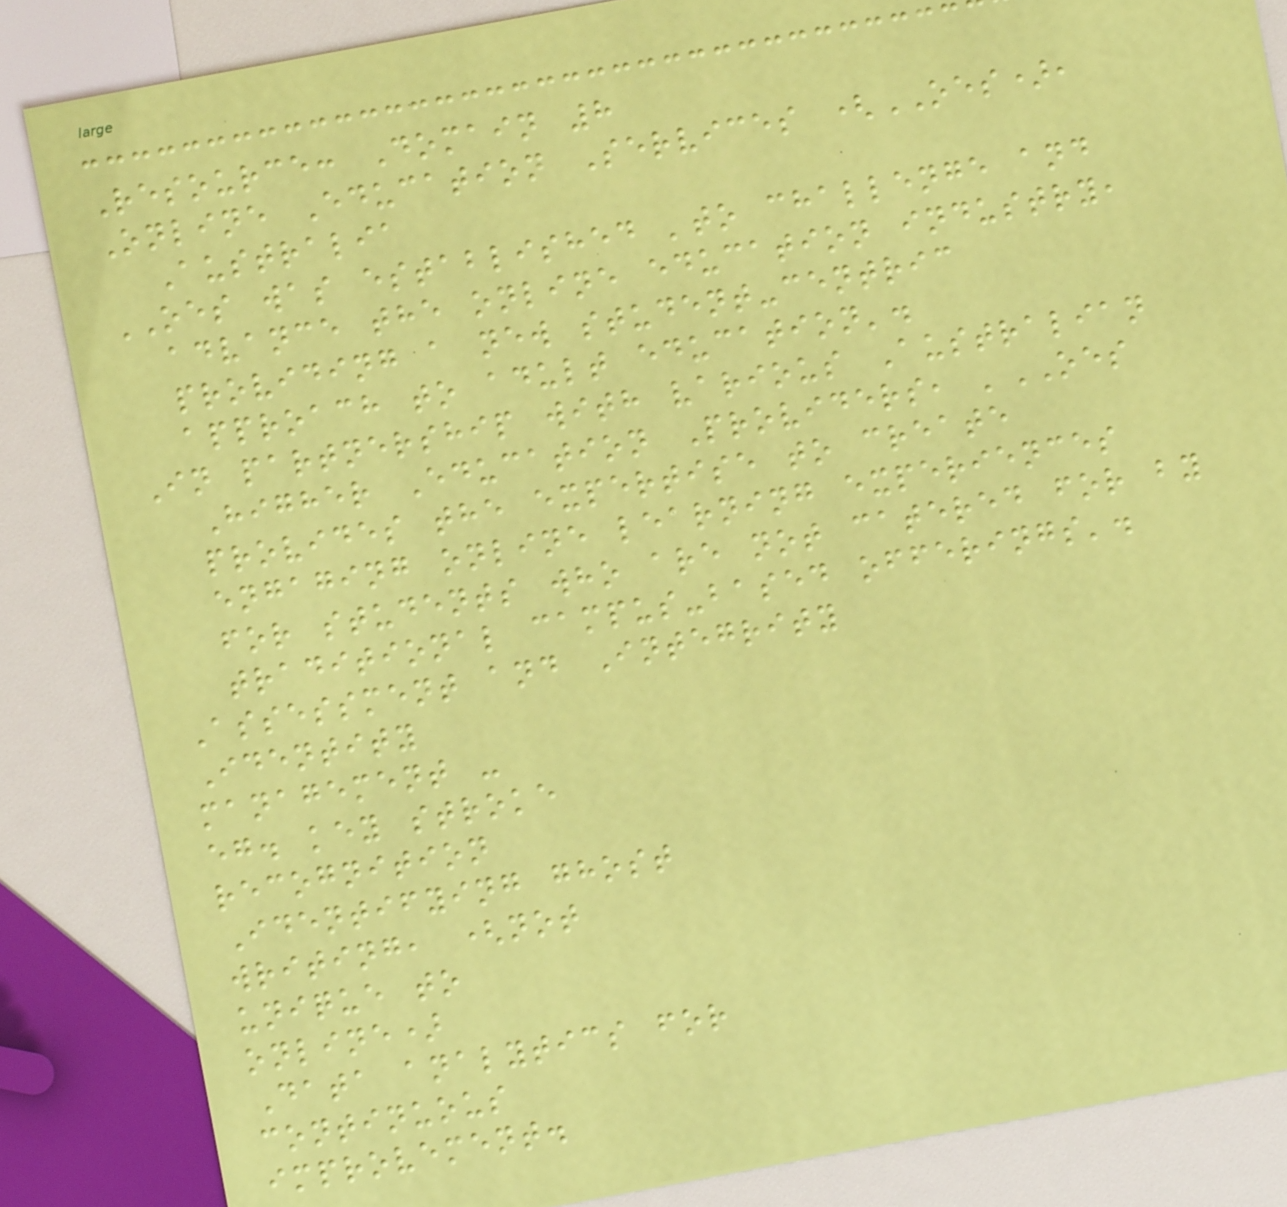Resource: Domain 8
Online Education Services (OES),
Australia
OES was established 'to challenge and
advance the online education industry,
providing a new student-centric
approach to adult education'.
In partnership with various Australian
Higher Education Providers, 'OES
provides the expertise to create
engaging online learning experiences
for students who are not catered for by
traditional campus-based offerings'.
Assessment and Integrity
Identity
management -
eg. key stroke
recognition
Identifying ghost
writing, (not
unique to
online)
Data analytics for
continuous
improvement.
